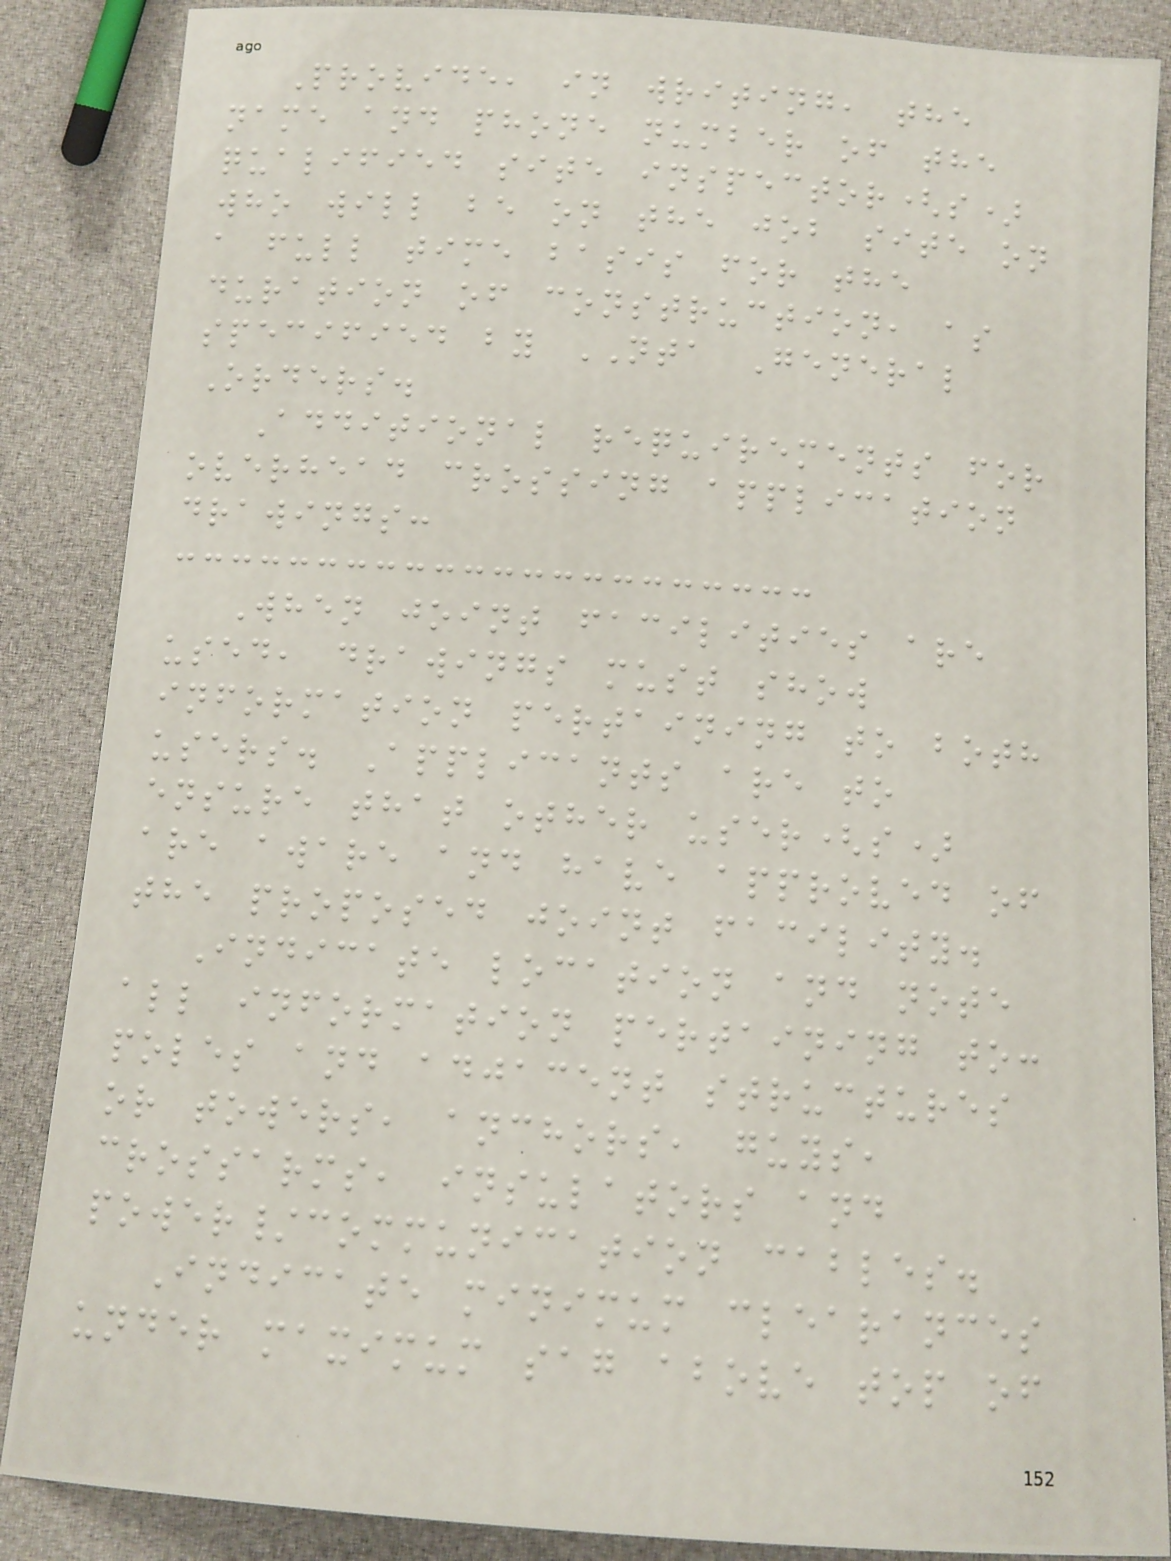Provide, in writing, the
name and phone number of the
qualified site inspector(s)
who will be on the job site on
a full time basis for the
duration of construction, as
specified by NTA General
Orders.
Additional requirements for
overhead crossing application
drawings:
When joint facilities are
used, drawings must show
information pertaining to both
users. Applicants are to
ensure that other user(s)
are aware and have approved of
the proposed joint facility.
Indicate location and note
all information pertaining to:
poles and adjacent structures
or towers, anchors, guys,
crossarms, insulators and
power/communication cables.
Indicate minimum clearances
under maximum sag above top of
